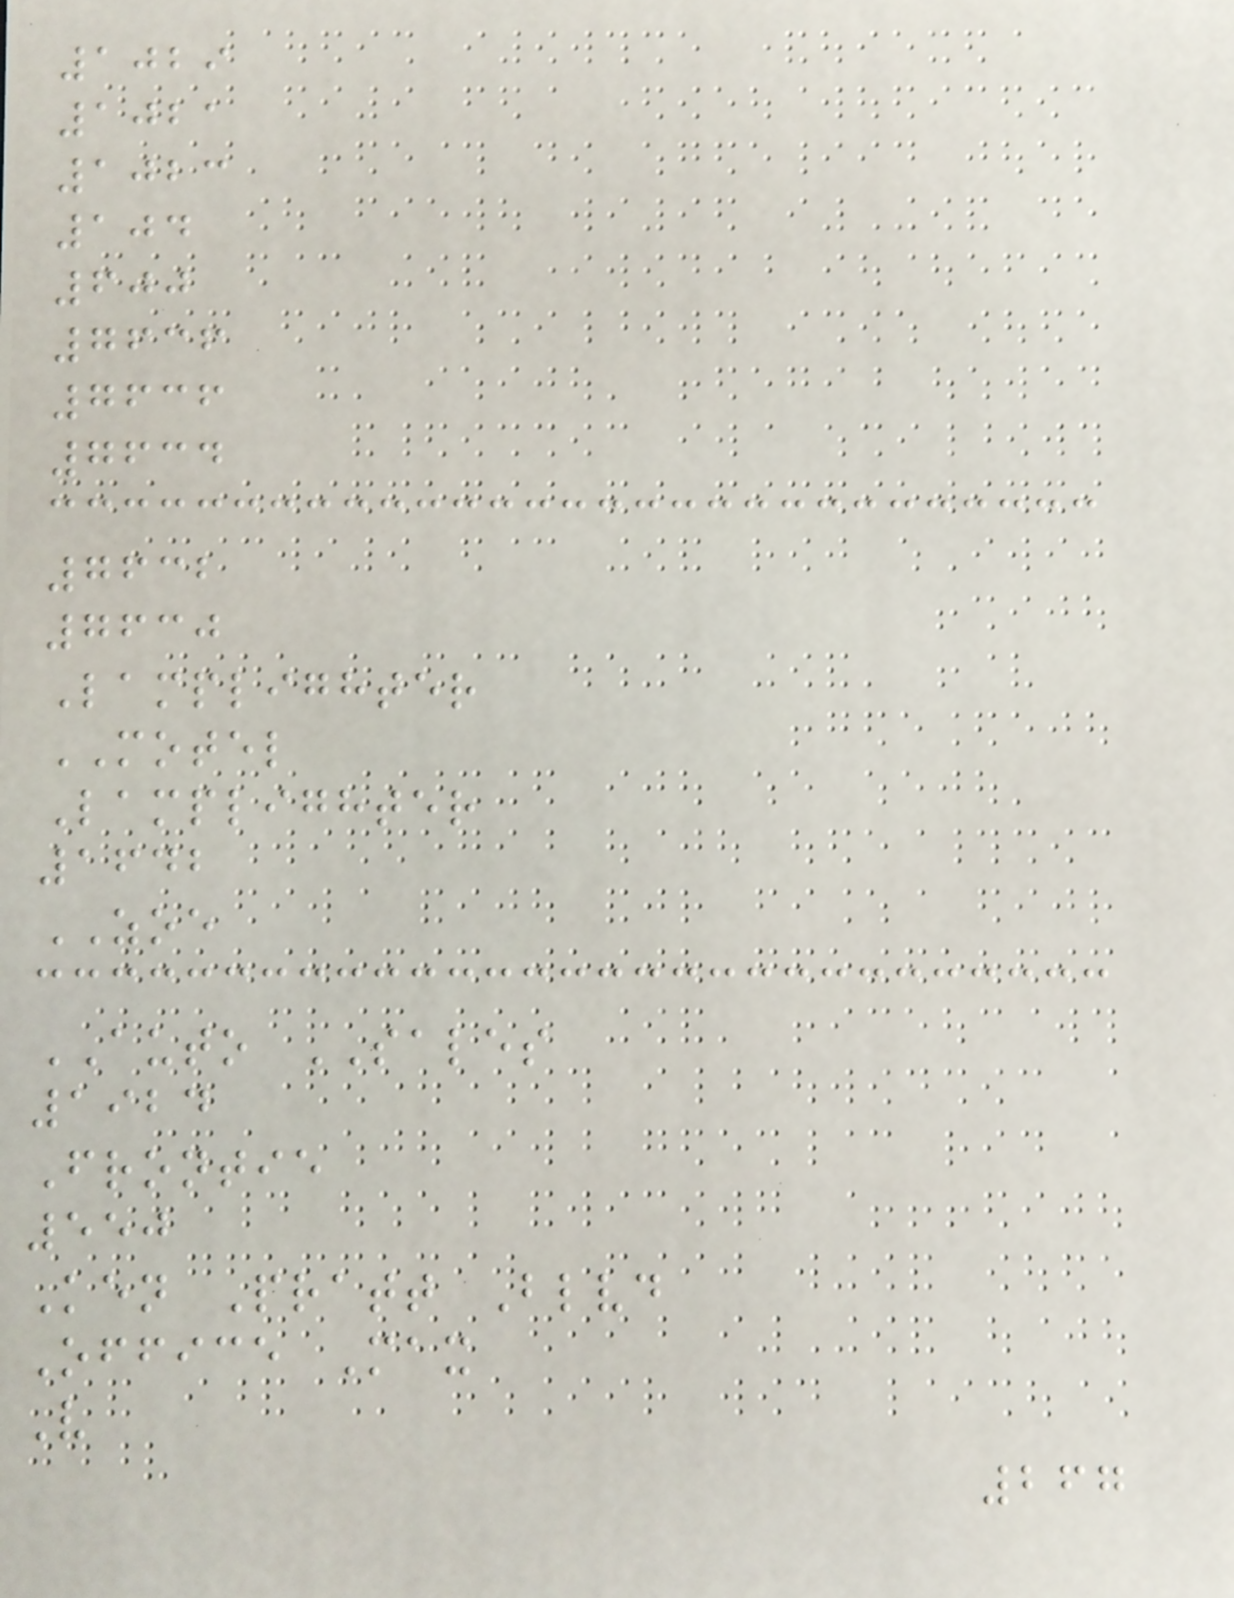1029
1021
1023
104
600
7636
7636
7634
7632
7630
Lamplighter
MOTEL
Lamplighter
1642
ZOE
AUTO SALES
1924
Frontie
550
Ken Pratt Blvd
Office Max
V
267
